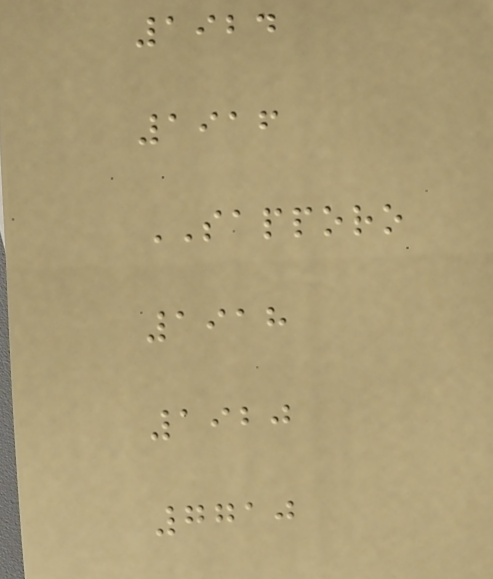1924
1916
SAPPORO
1918
1920
7710
